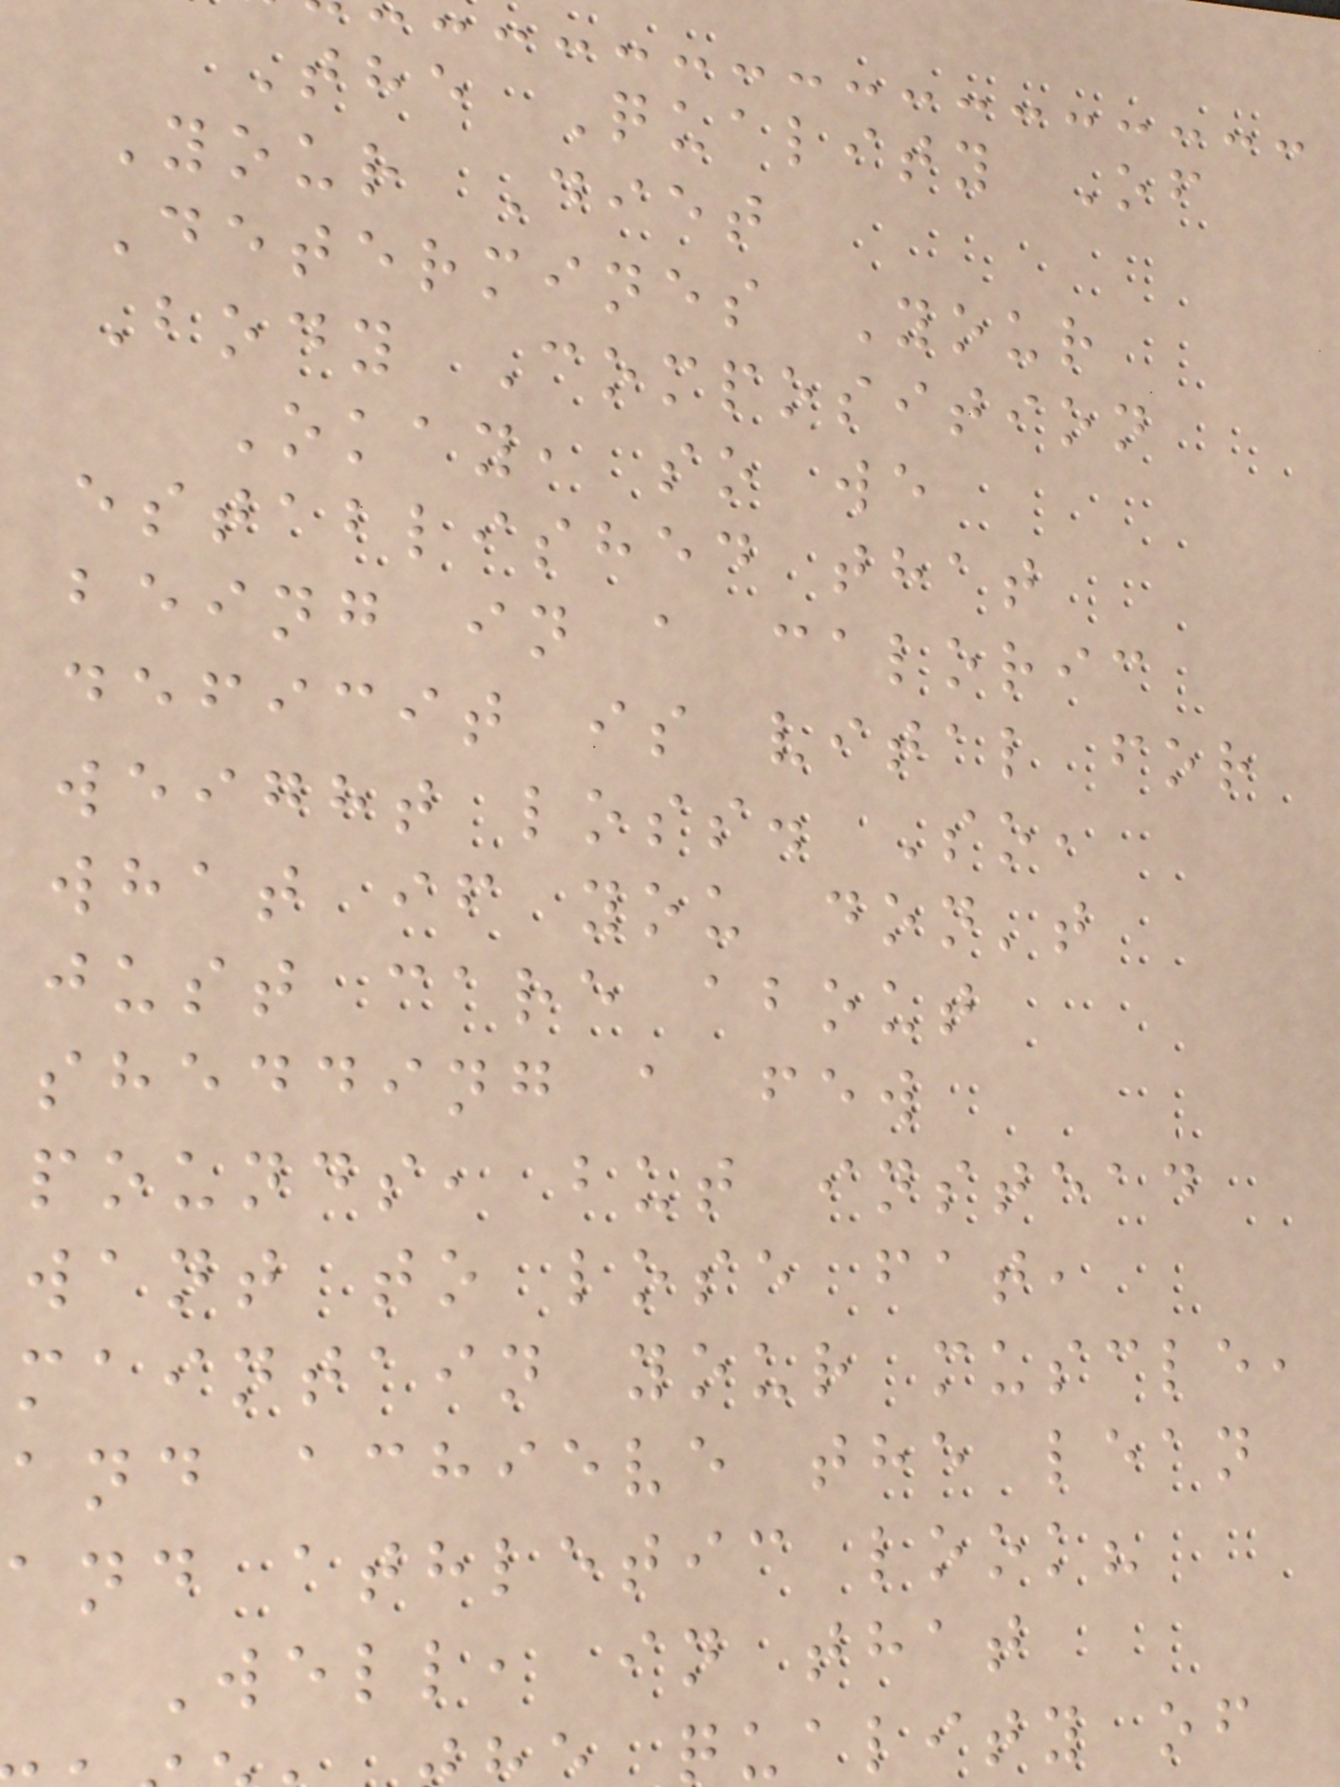The Quality Of
Your Diet
Determines Your
Body Composition
Okay, so we
established that
being in a caloric
deficit is vital for
weight loss. So,
what if you don't
just care about
shedding a few
pounds, but instead
want to lose fat,
maintain your muscle,
and achieve the lean
and athletic look?
Well, in that
quality of
